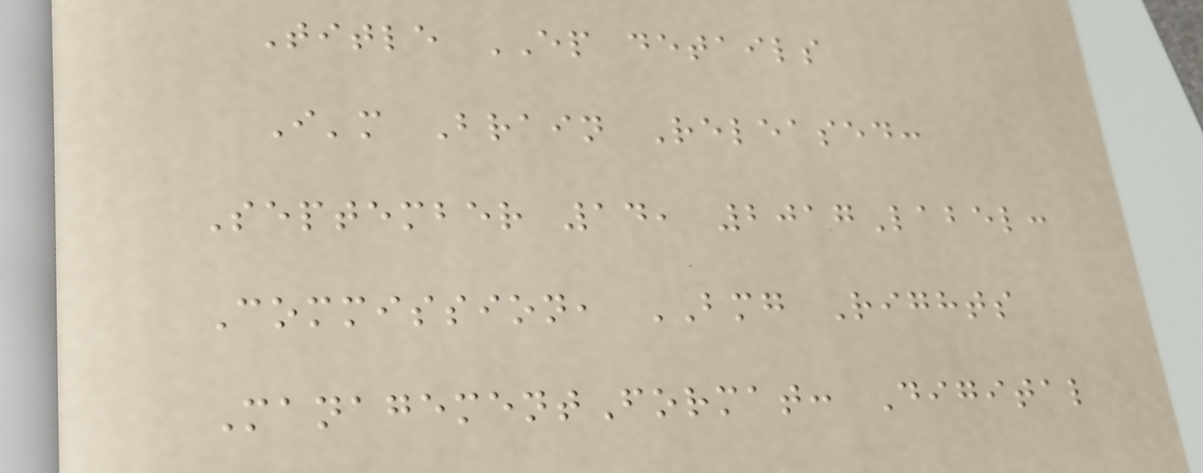Title EP details
I'm Brain Released:
September 14, 2017Label:
Commission, BMG Rights
ManagementFormat: Digital
